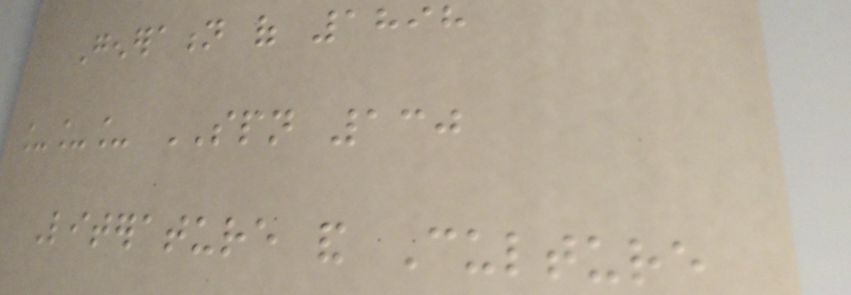Generation of 1898
___ SPN 130
Literature and Culture
